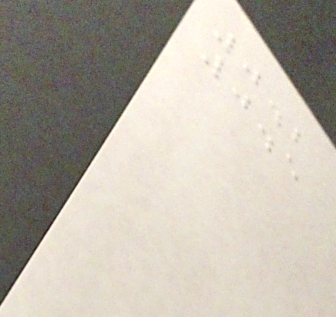0.2
0.5
